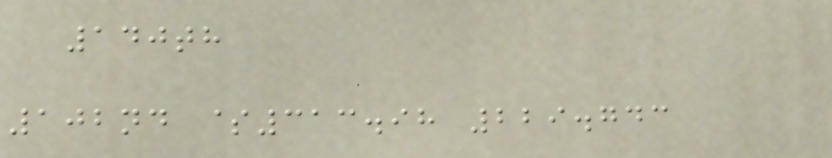140th
102nd $313.98 229.743
